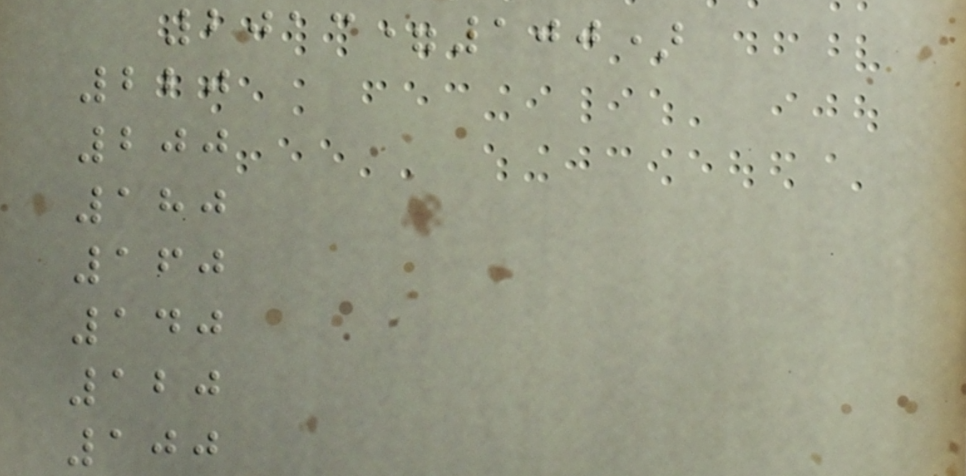2013=100)
220
200
180
160
140
120
100
